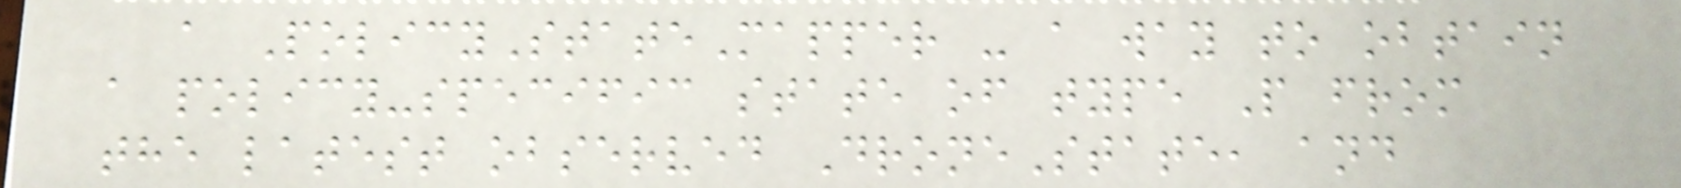a PolicyStateMapper - a way to obtain
a policy-specific state of type P from
the latest observed DroneState, and
